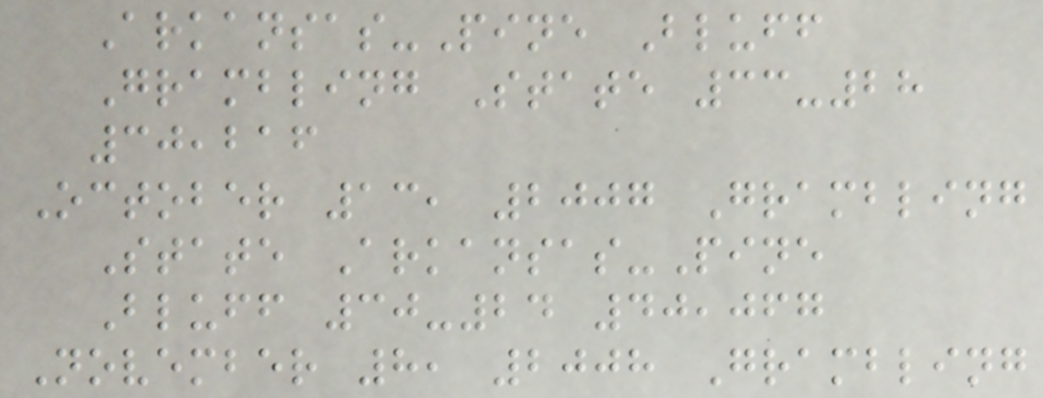Arkansas-Pine Bluff
Grambling State 33-28
30,216
October 13, 2007 Grambling
State Arkansas-Pine
Bluff 30-24 40,067
November 8, 2008 Grambling
